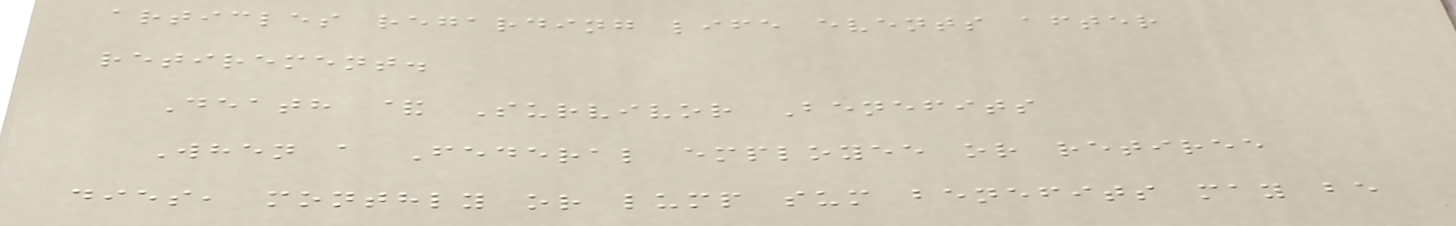articles regarding life events after
retirement.
Death & Survivor Benefits
When a Federal employee or retiree
dies, monthly or lump sum benefits may be
